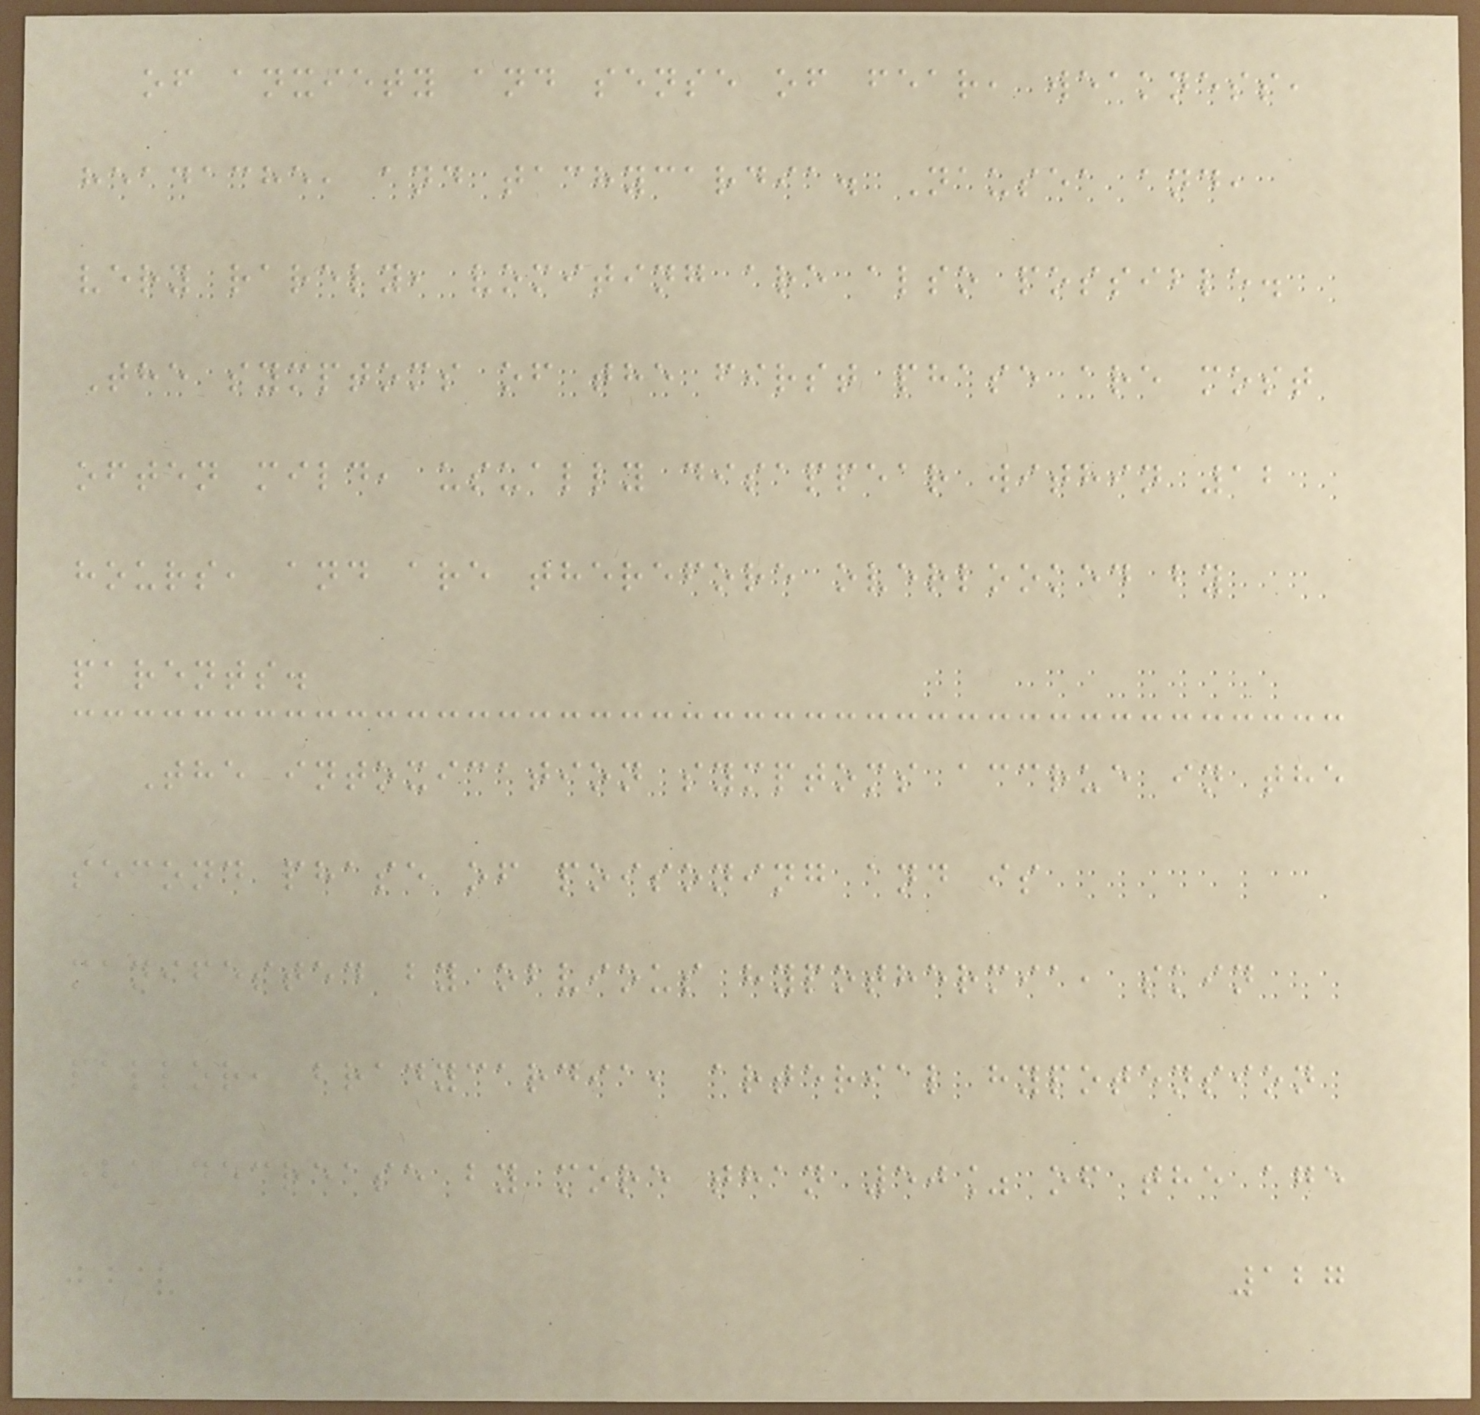of anxiety and sense of fear, weakness,
headache, and tachycardia. Nausea and,
very rarely, vomiting are also possible.
The symptoms of the first phase are most
often mild, usually disappear within 12
hours, and are therefore overlooked by
parents.
The intoxication symptoms accrue in the
second phase of poisoning and is
manifested by obvious hypothermia, skin
pallor, bradycardia, arterial hypotension
(a decrease by more than 50% of the age
127
